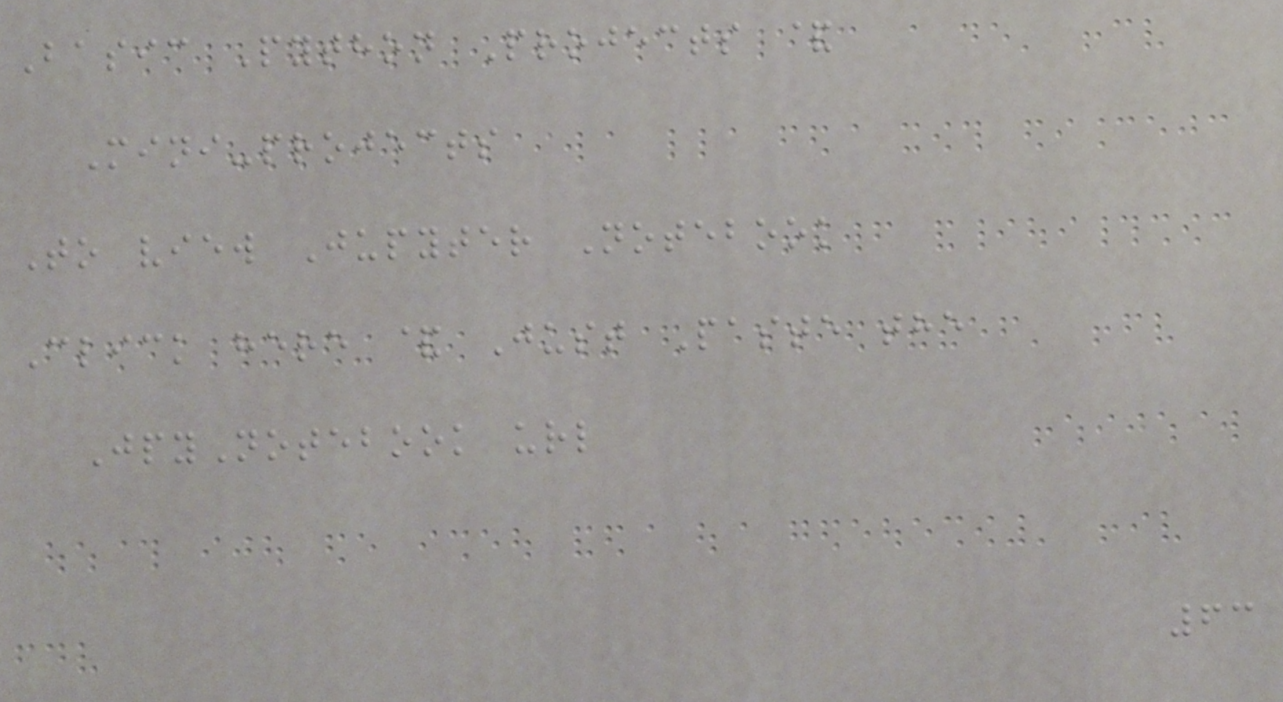Basic Python Projects &
Mini-projects
To view Jupyter Notebook
Click here & Just Paste the
JpyNotebook url
63
